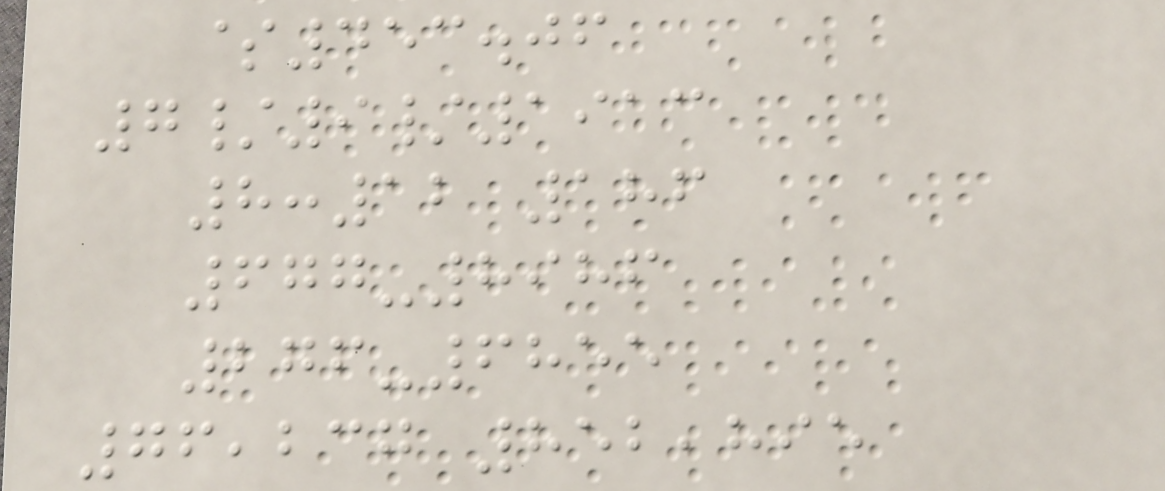$453.06
7/9/1913
8:12 186
677-8986
276-6855
76,237 852,895
